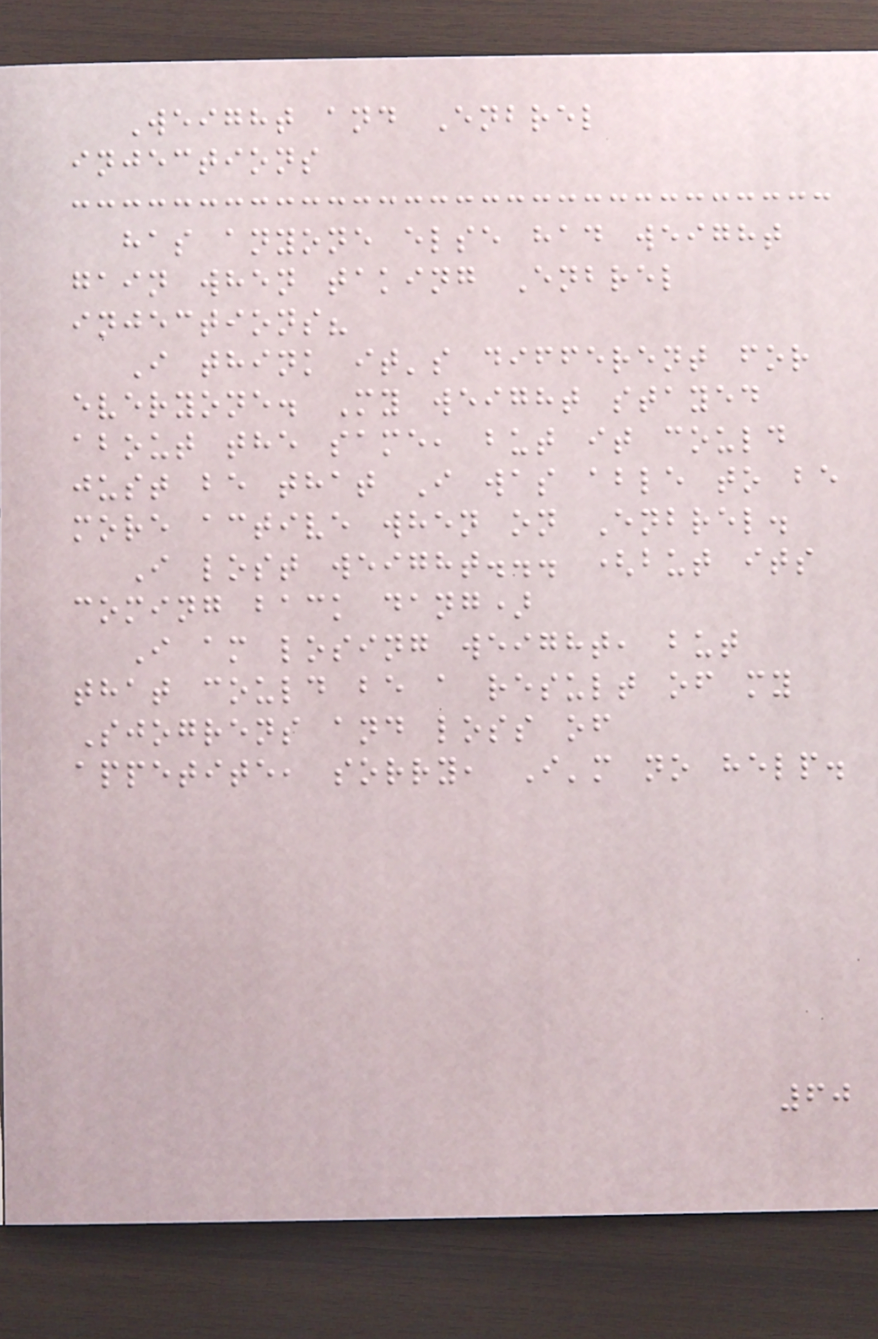Weight and Enbrel
injections
has anyone else had weight
gain when taking Enbrel
injections?
I think it's different for
everyone. My weight stayed
about the same, but it could
just be that I was able to be
more active when on Enbrel.
I lost weight... (but its
coming back dang)
I am losing weight, but
that could be a result of my
Sjogrens and loss of
appetite, sorry, I'm no help.
60
